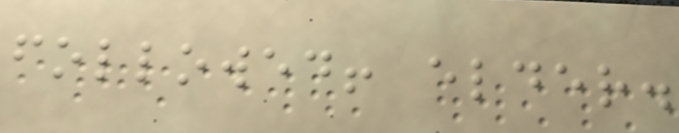followed! elder.
